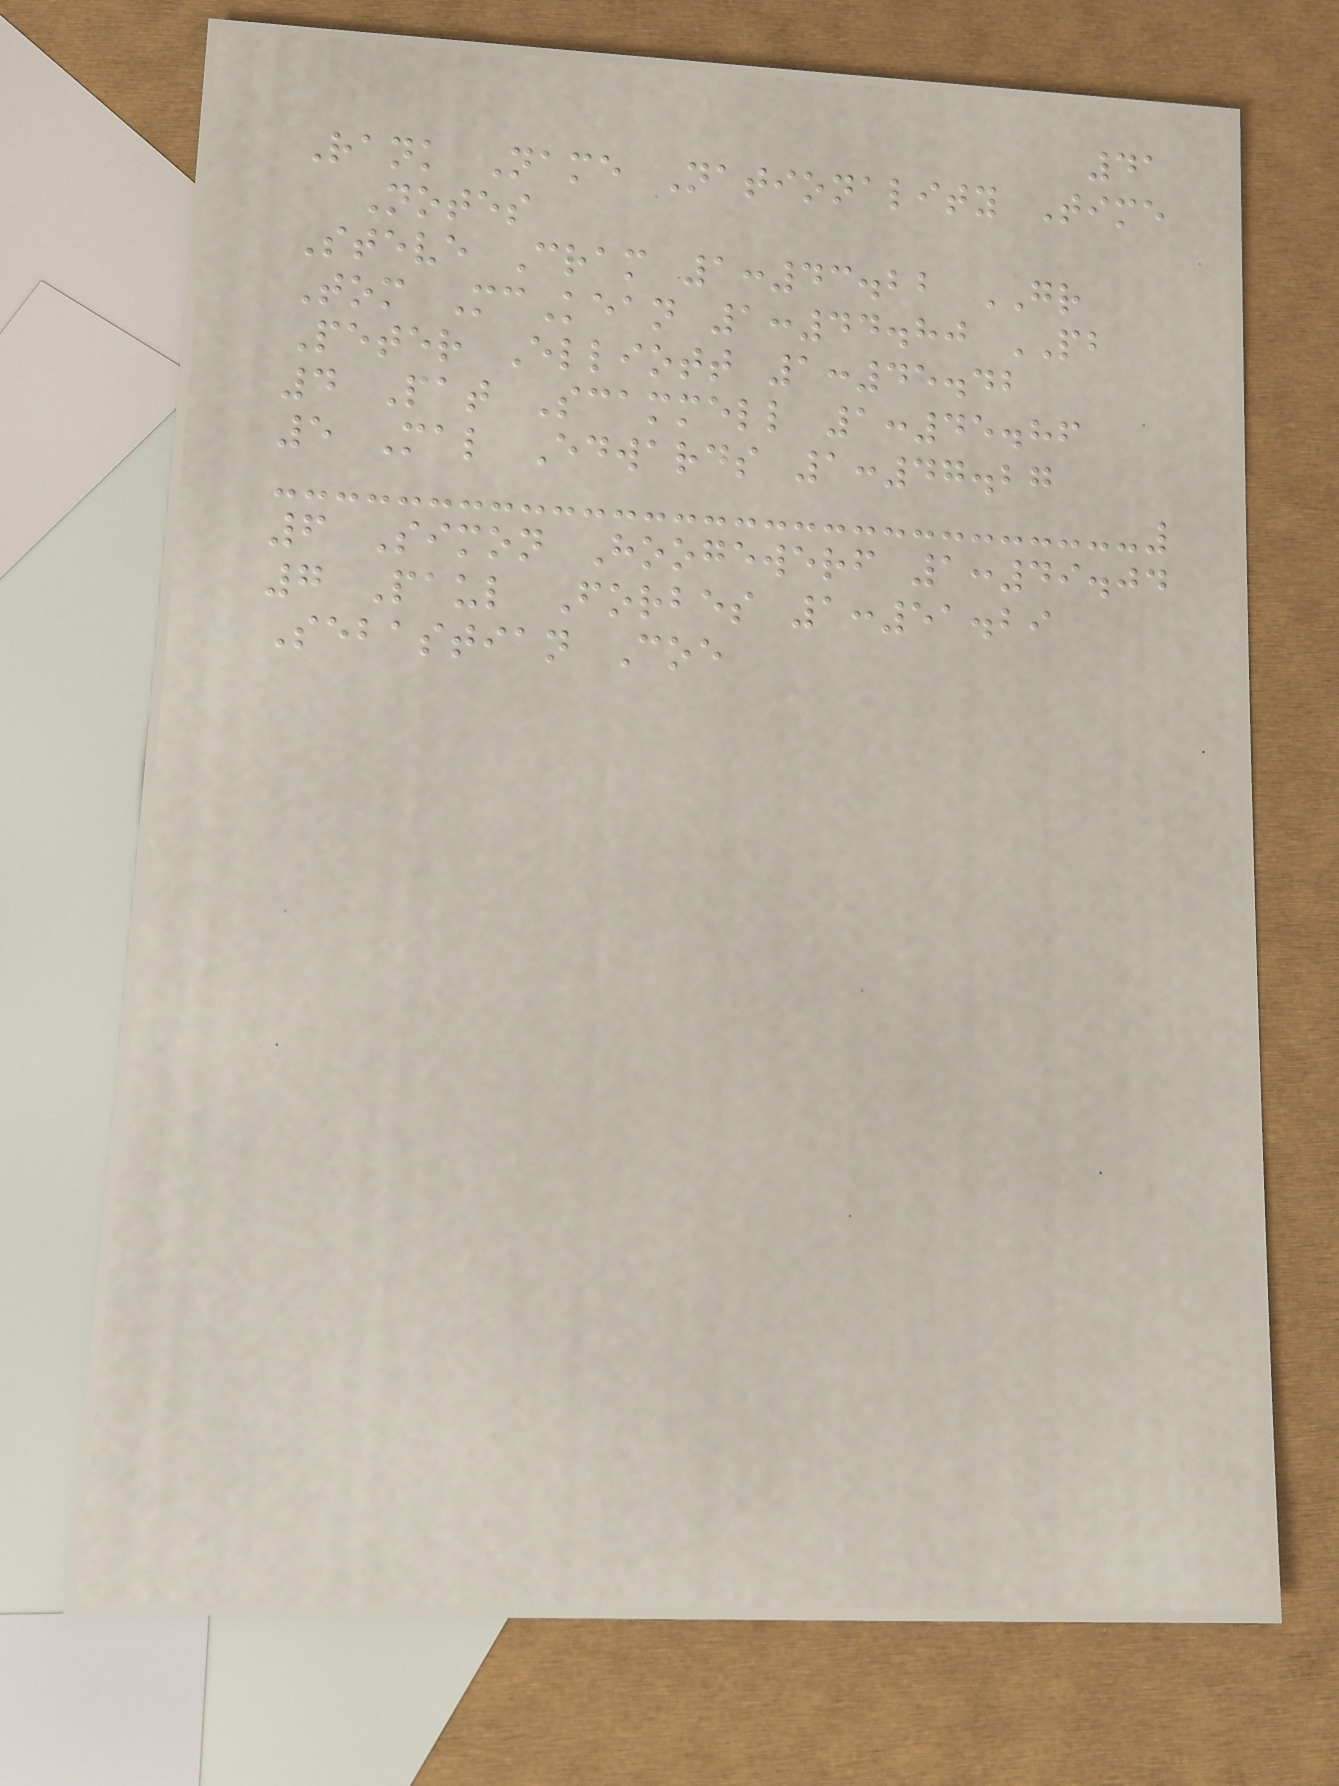41
Rank Name Nationality Time
Notes
Steve Cram 1:43.22 GR
Tom McKean 1:44.80 PB
Peter Elliott 1:45.42
4 Pat Scammell 1:45.86
5 Mal Edwards 1:47.27
6 Simon Hoogewerf 1:49.04
7 Paul Forbes 1:51.29
Sebastian Coe
